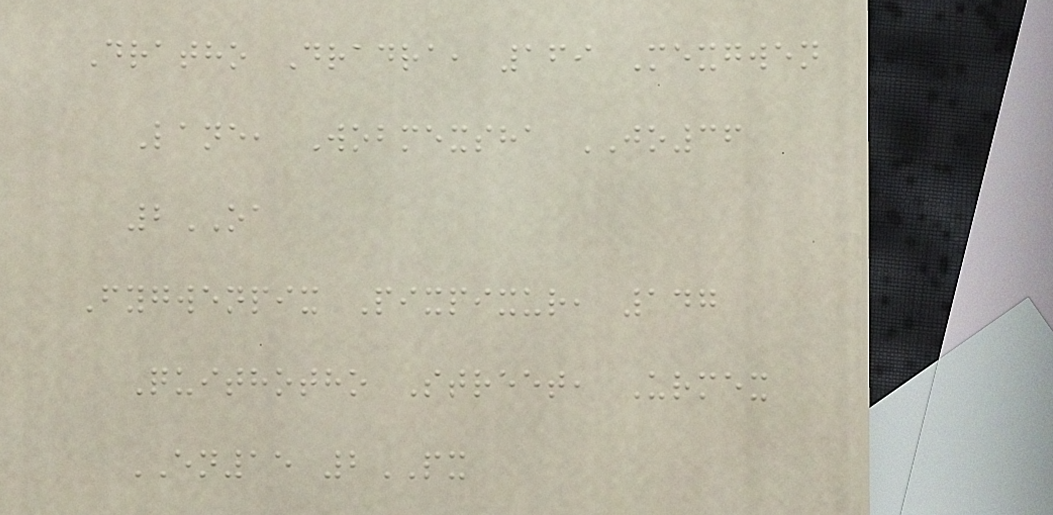Dratho Dradra, 169 Mexgwen
Lane, Wobmexsha JO36
2OA
Fygwenpix Pixpixur, 147
Quithotho Street, Urmex
EN15 2PX
